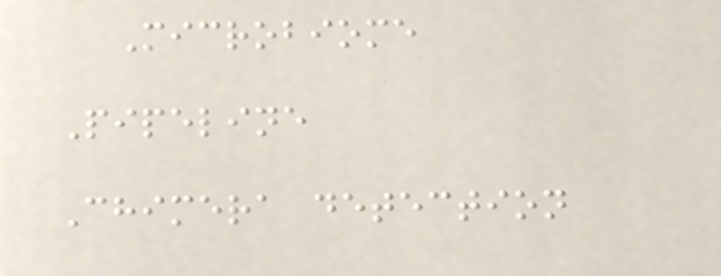Microbiome
Pipeline
Chimera detection
